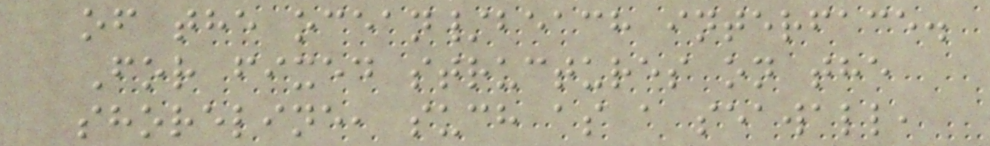of the ocean/beach interface.
For fixed structures on the
shoreline, such as a seawall,
